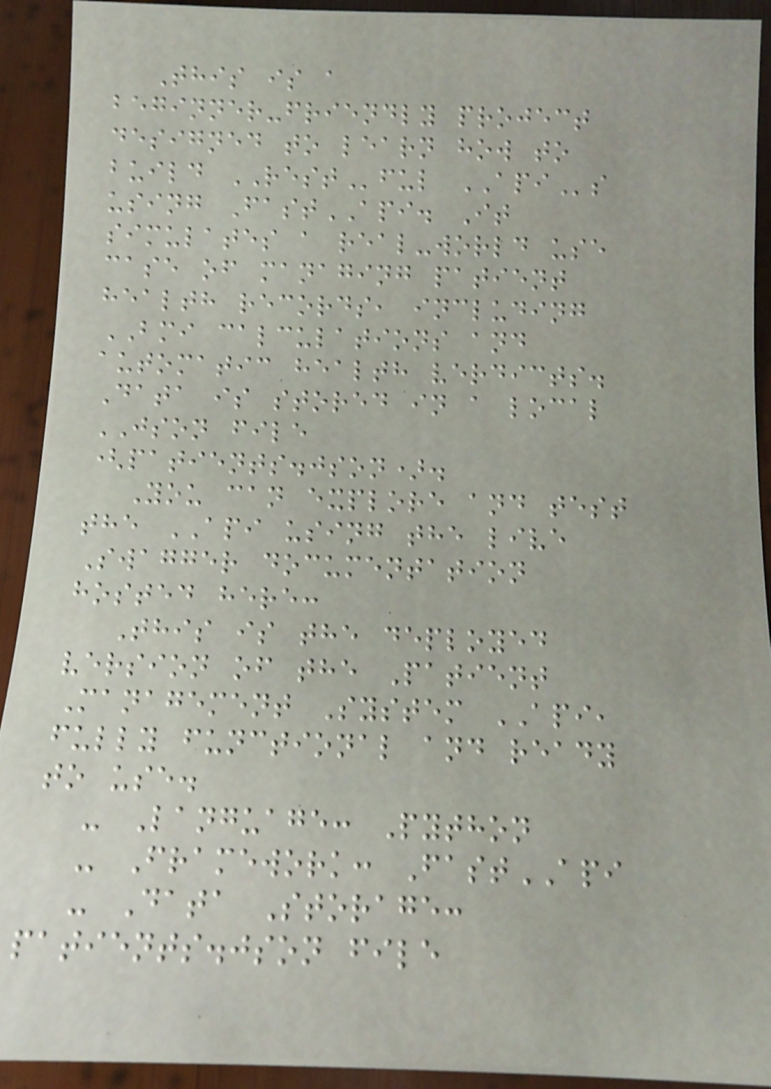This is a
beginner-friendly project
designed to learn how to
build RESTful APIs
using FastAPI. It
simulates a real-world use
case of managing patient
health records, including
BMI calculations and
automatic health verdicts.
Data is stored in a local
JSON file
(patients.json).
You can explore and test
the API using the live
Swagger documentation
hosted here:
This is the deployed
version of the Patient
Management System API,
fully functional and ready
to use.
- Language: Python
- Framework: FastAPI
- Data Storage:
patients.json file
